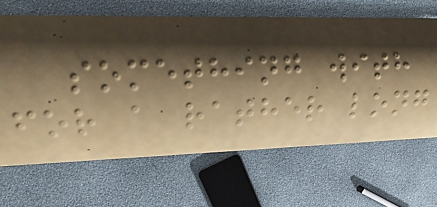something with
for a rather long
